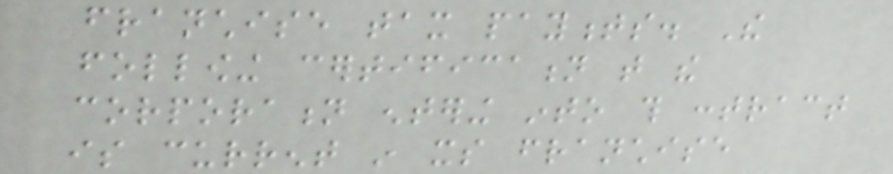franchise tax payments. The
following certification that the
corporation entering into this contract
is current in its franchise
